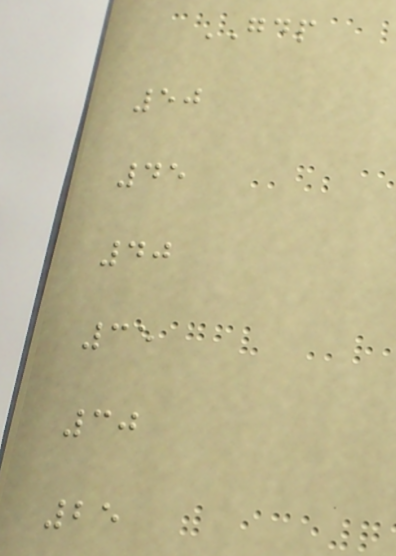GDP
50
45
40
35
30
25
